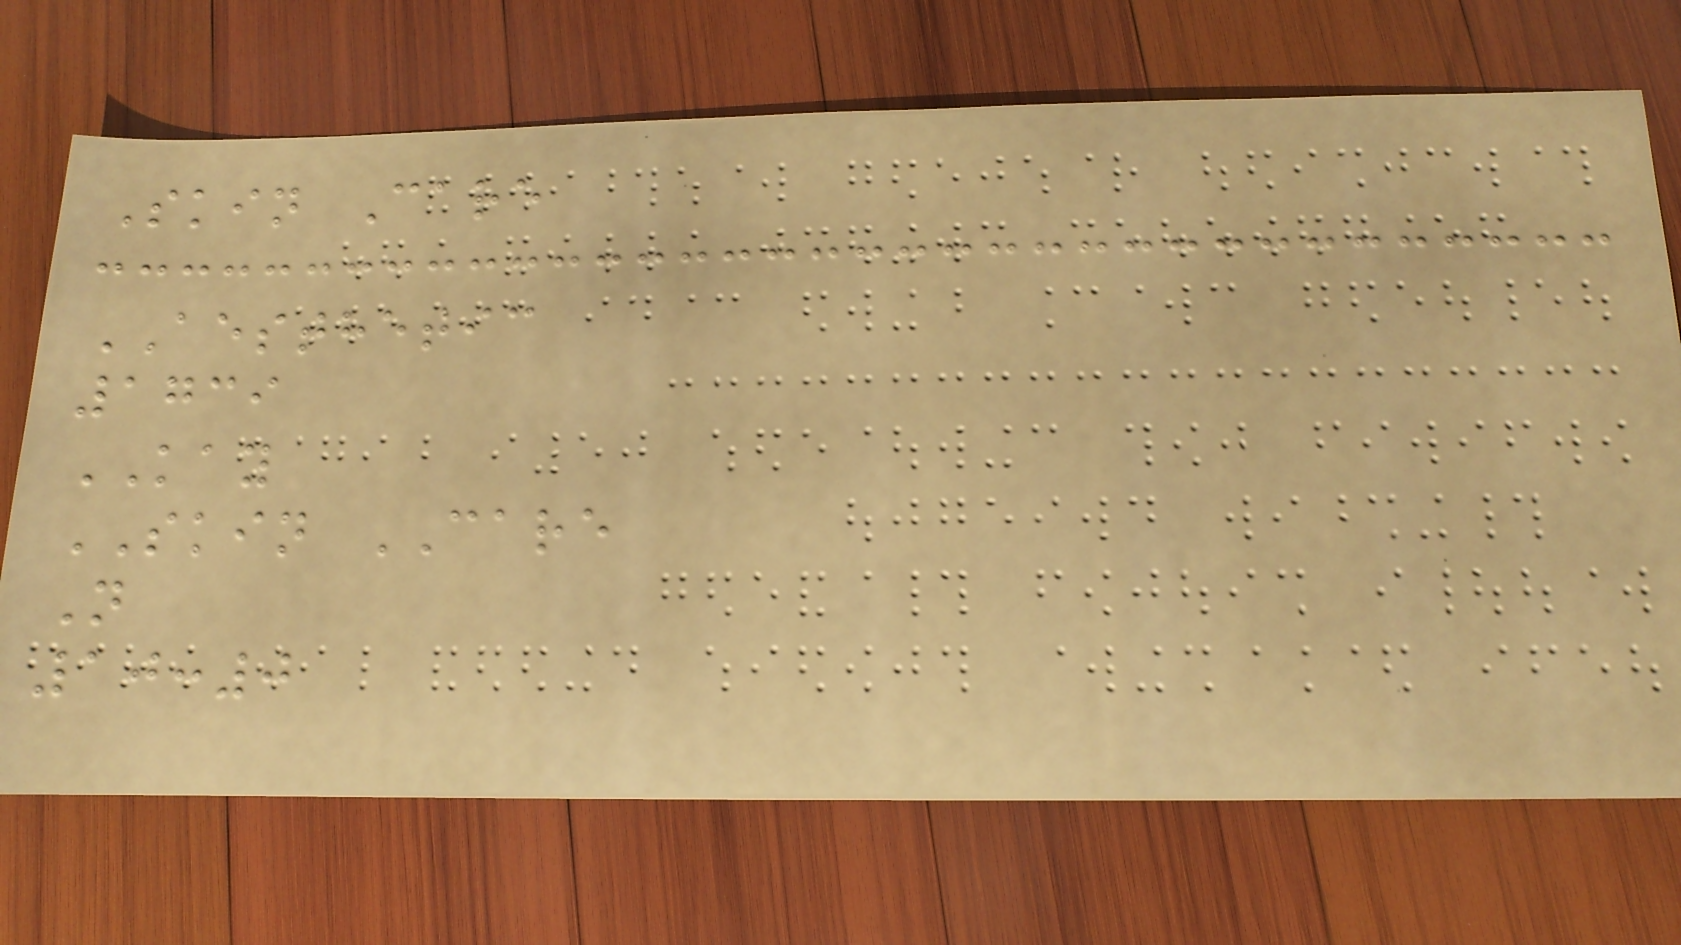Skin Care
AESTHETIC
1739
KAY
SKIN CARE
N
10:0
